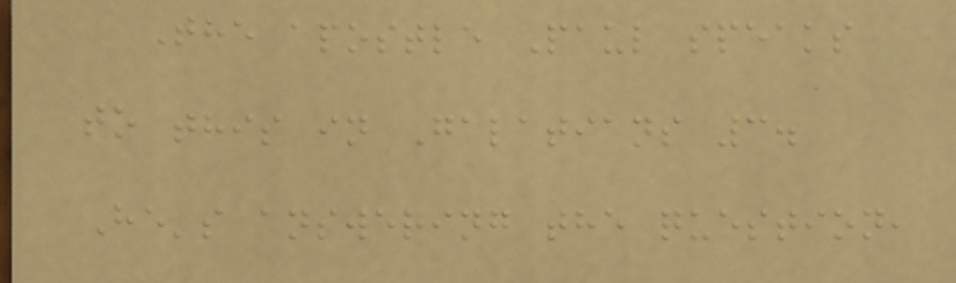The apostle Paul speaks
to this in Galatians 3.
He's answering the question,
